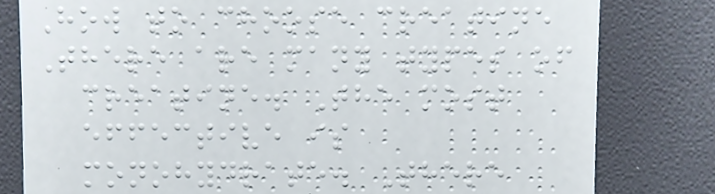How to choose creatine
There are many types of
creatine. The most
effective is
monohydrate. There
